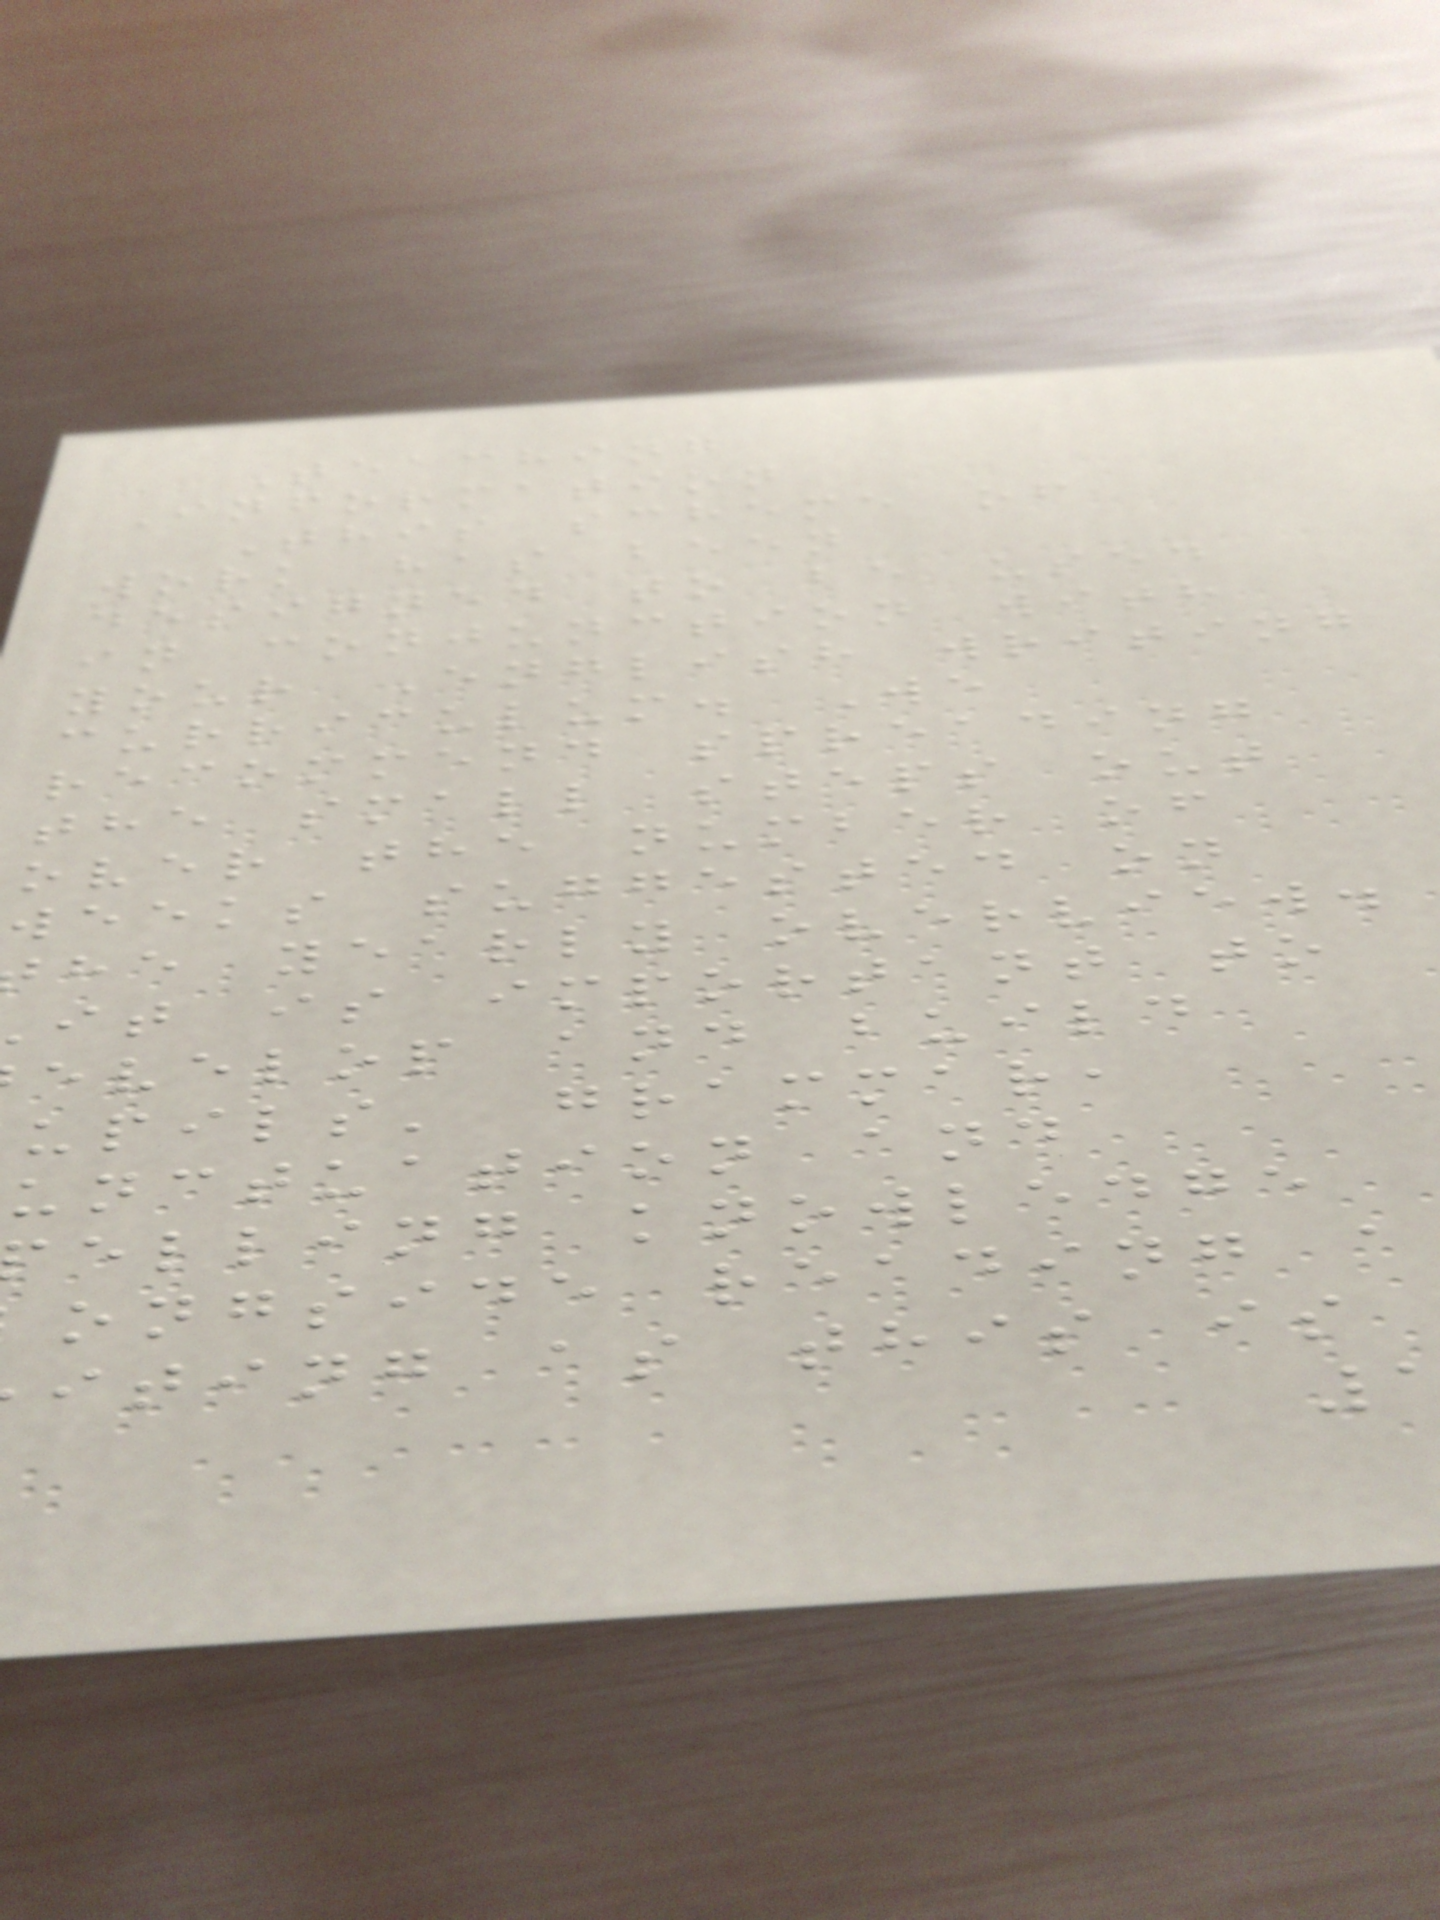Teaching
Information
This scheme of
work has been
designed to be used
in conjunction with
your English writing
curriculum. We
recommend spreading
the small steps out
over the number of
weeks suggested on
he yearly overview.
it is important to
evelop and build
upils' grammar,
unctuation and
elling knowledge
ongside reading a
iting as this is
